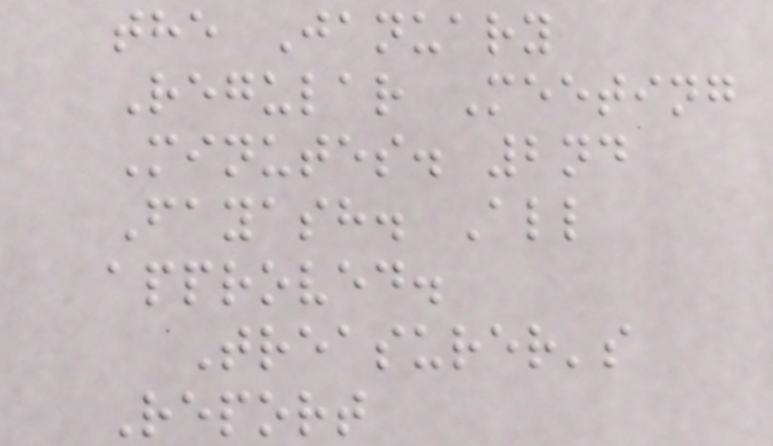the January
Regular Meeting
Minutes. 2nd
Fayash. All
approved.
Treasurer's
Report
